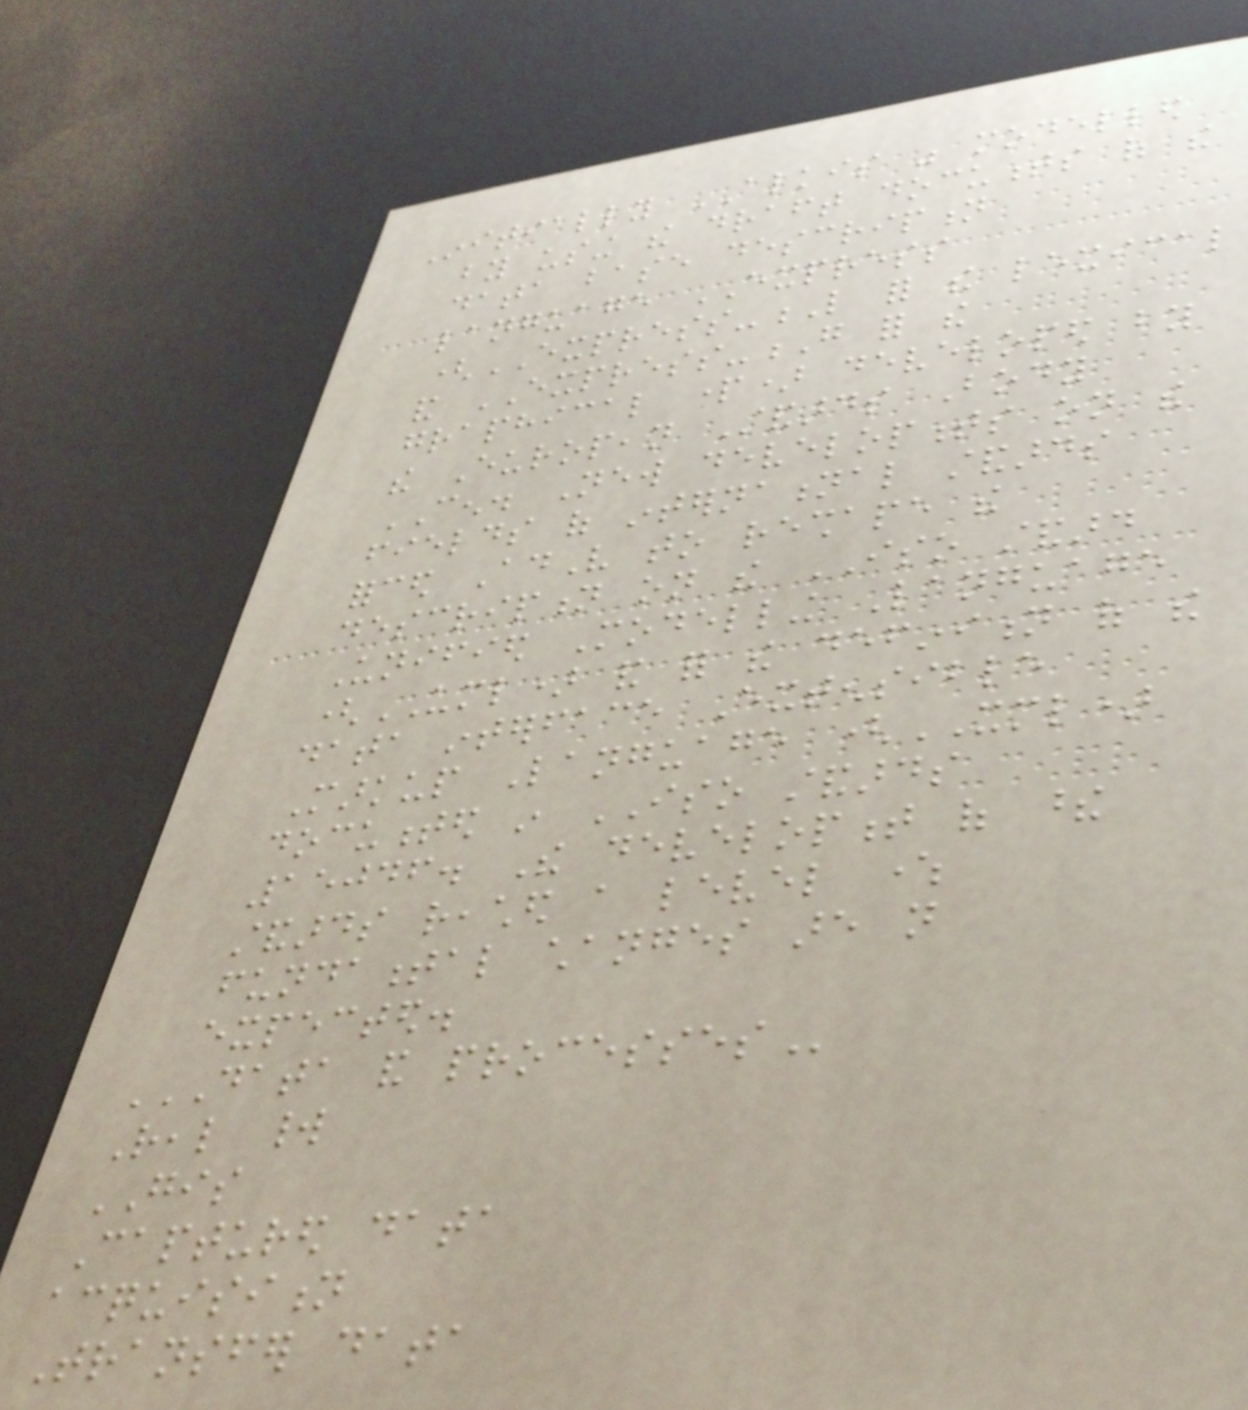Initially ALKIS was modelled
by using the draft documents of the
data base description
language EXPRESS
(EXPRESS-L for the lexical
and EXPRESS-G for the
graphical part) developed by
the European Standards Body
CEN. New developments on the
fields of international standards
forced AdV to reshape the
description on the ISO standard
Unified Modelling Language
(UML) and for the definition of the
data interface Extensible
Markup Language (XML)
documented in ISO standards
15046. The development of these
standards reached a level where
fundamental changes are not
expected.
DATA AND PROCESSES
Real world
GIS
Captured data
acquisition
Transfer data
